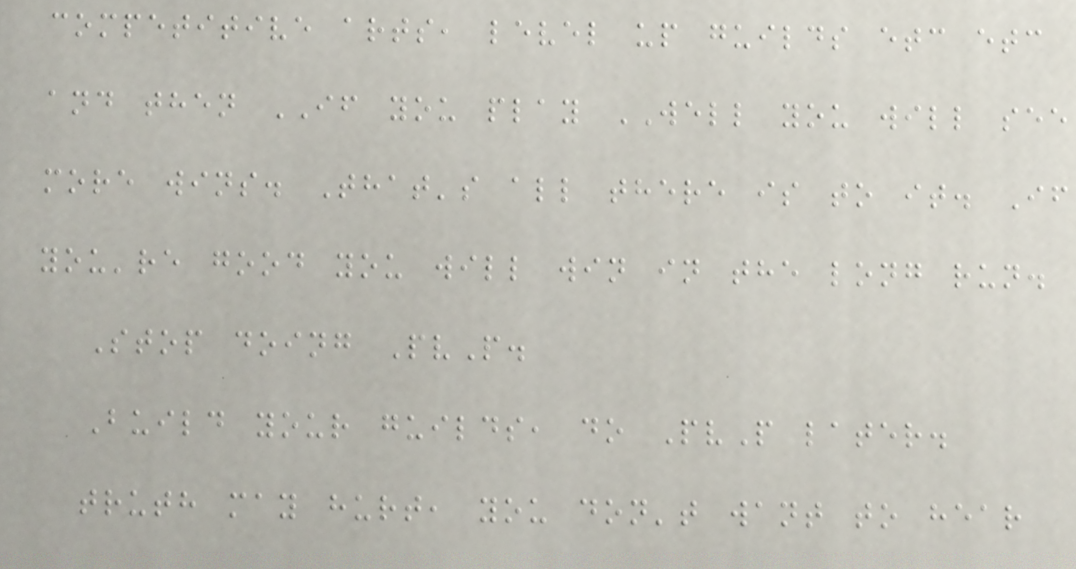competitive arts, level up guilds etc etc
and then IF you play WELL you will see
more wins. That's all there is to it. If
you're good you will win in the long run.
Stop doing PvP.
Build your guilds, do PvP later.
truth may hurt, you don't want to hear
